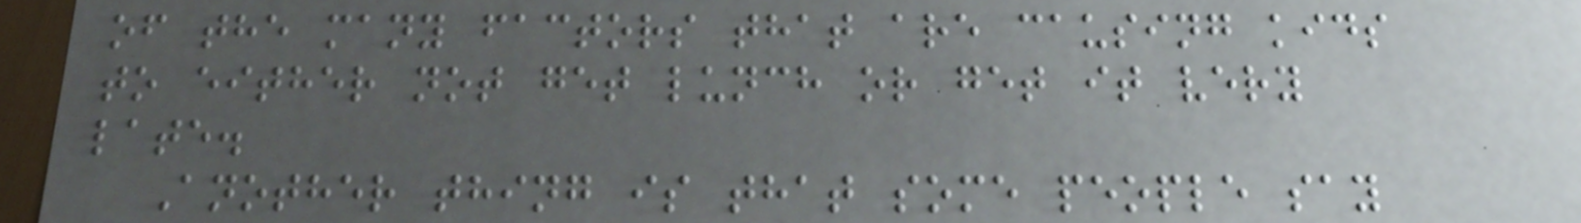of the many factors that are causing kids
to either not get lunch or get it very
late.
Another thing is that some people say
